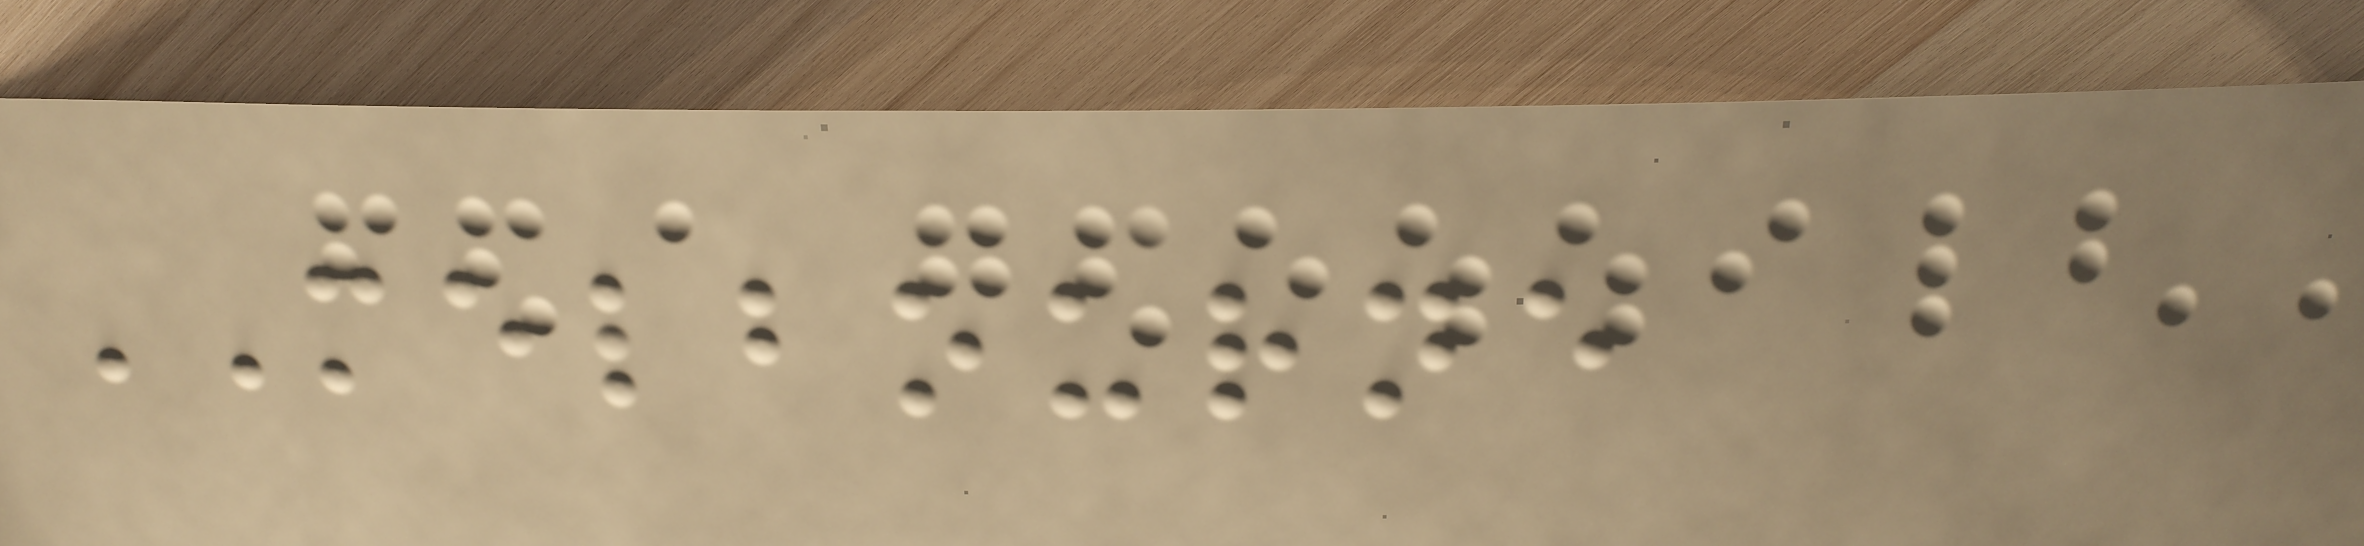MELBOURNE
